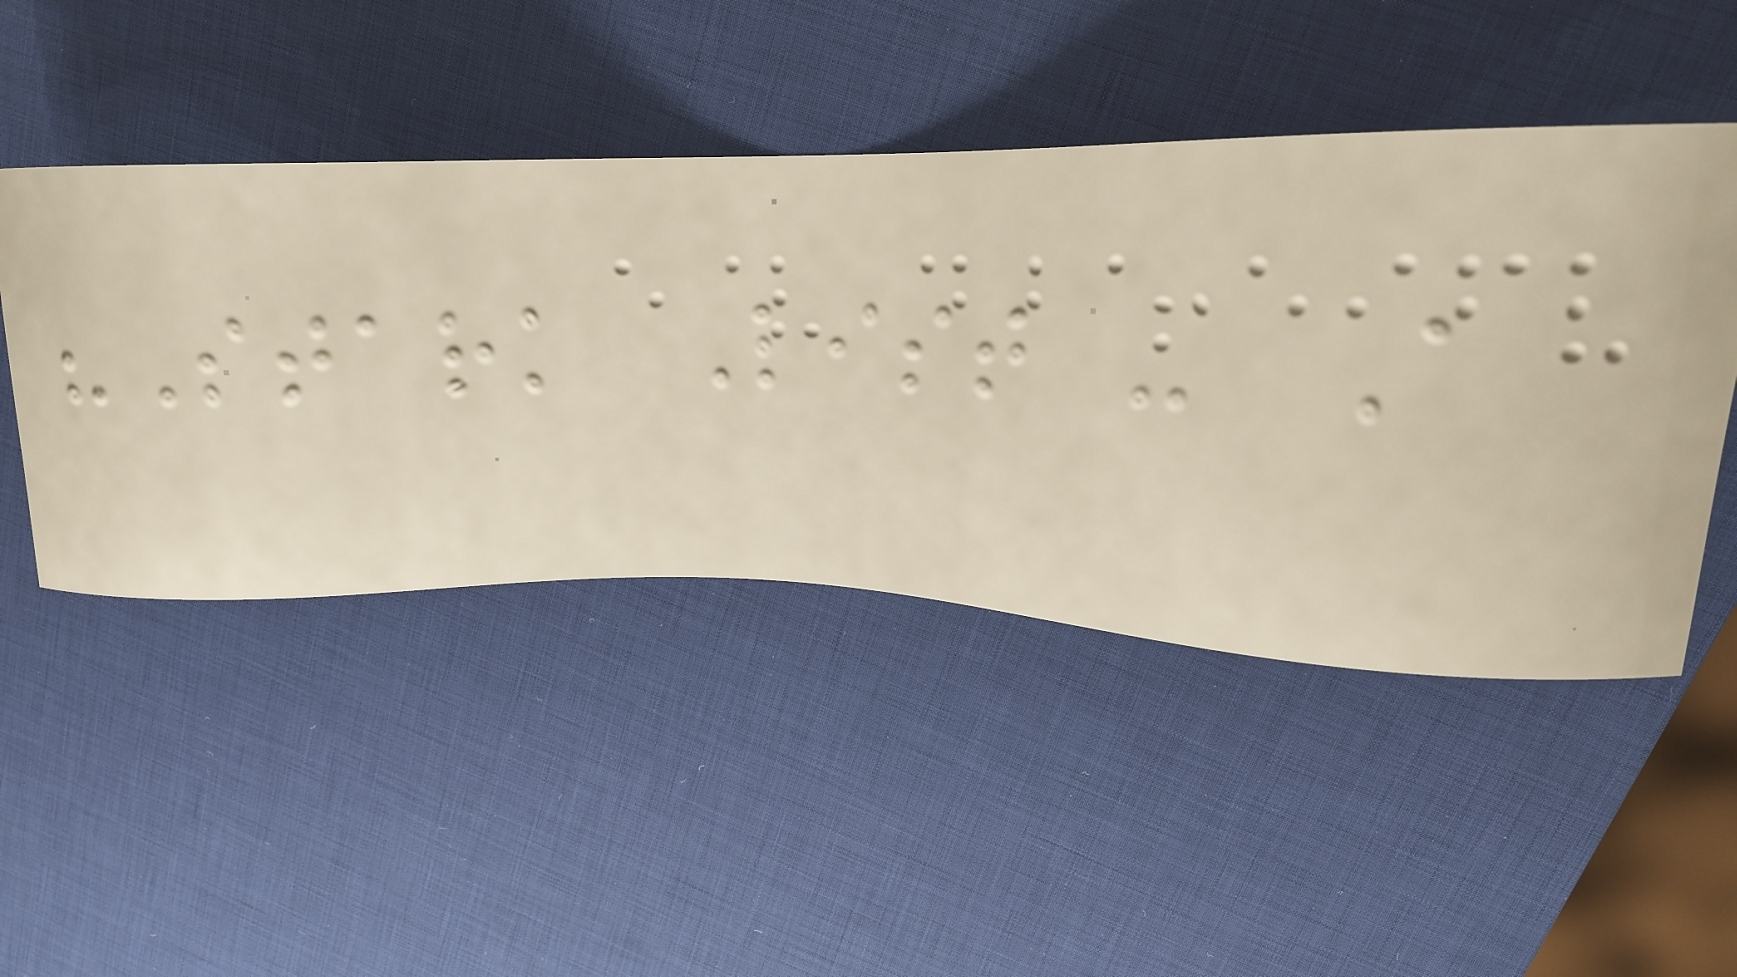"Stark List - A
